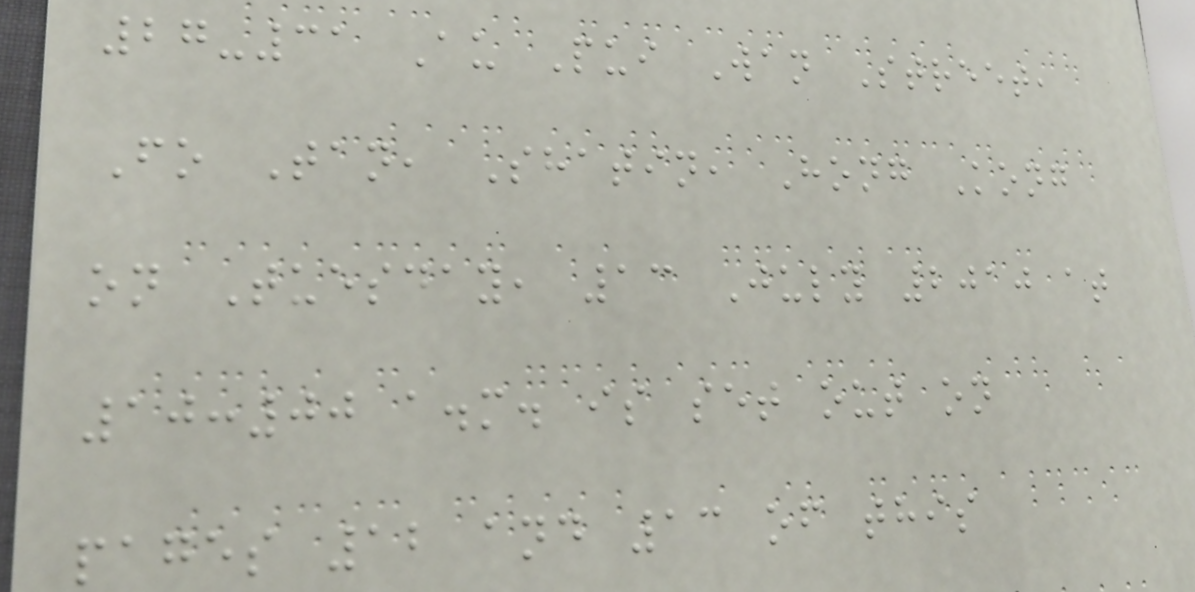27-31 Au Pui Wan Street,
Fo Tan, Shatin, Hong Kong
on Tuesday, 13 July 2010 at
10:00 a.m. is set out on
pages 12 and 13 of this
